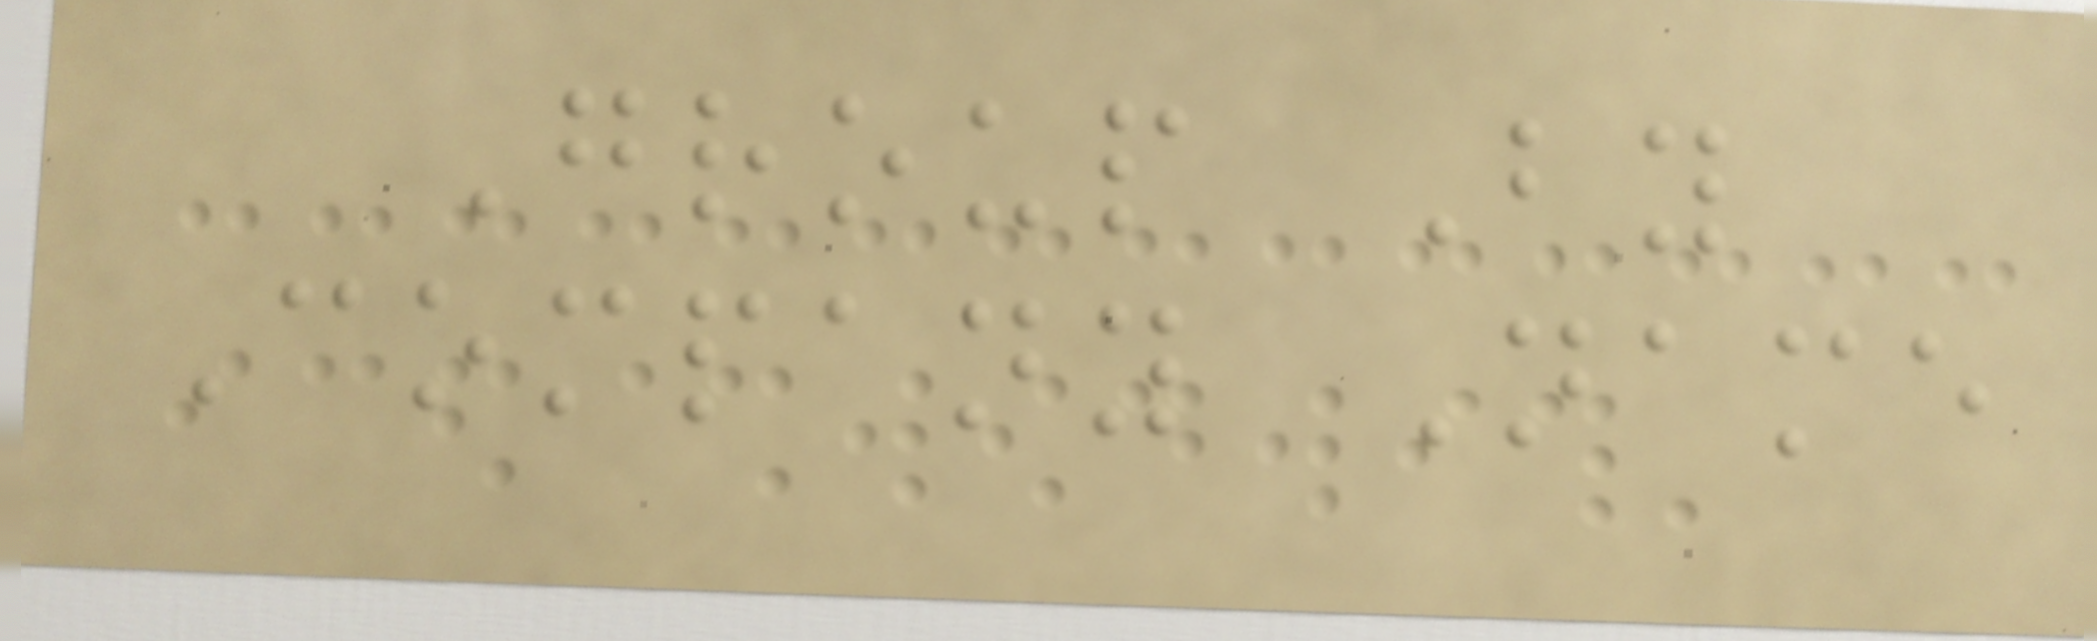Group By
Company Name
